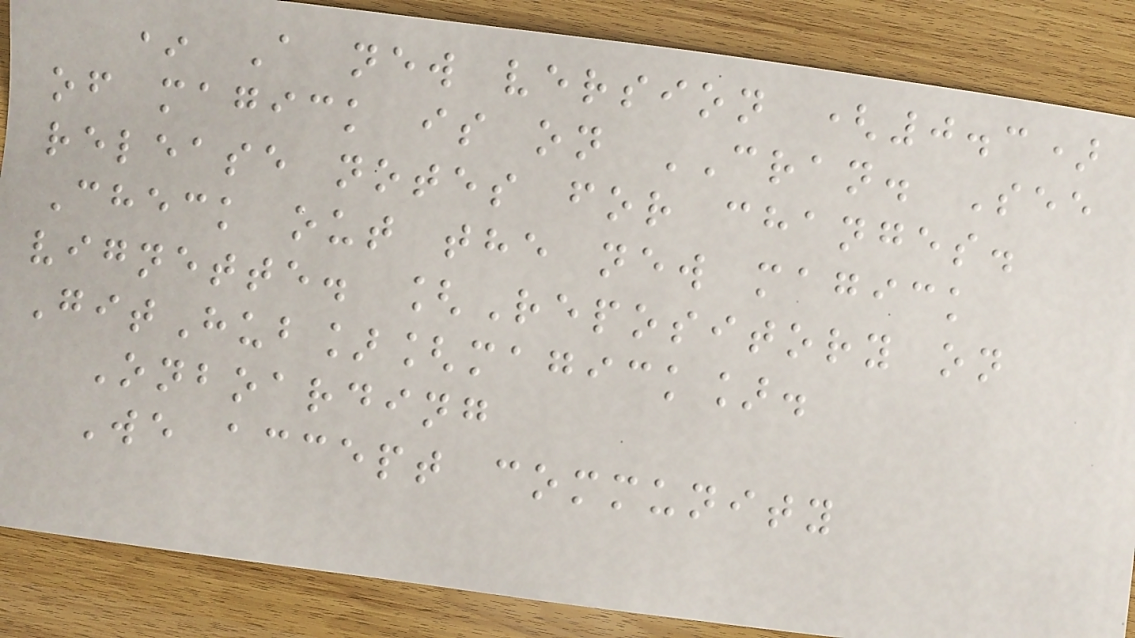* A new version (0.3)
of magick is on CRAN. See
release notes for changes.
Check out the new magick
vignette. [Repository on
GitHub][magick].
Onboarding
We accept community
